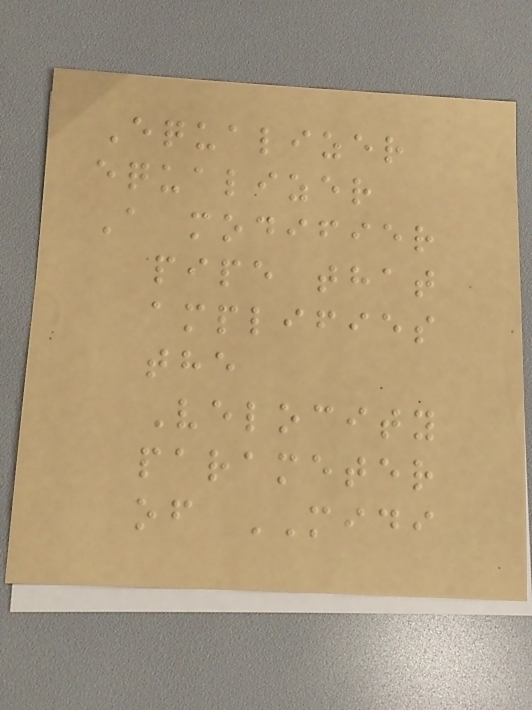Equalizer
equalizer
A modifier
pipe that
amplifies
the
Velocity
parameter
of MIDI
